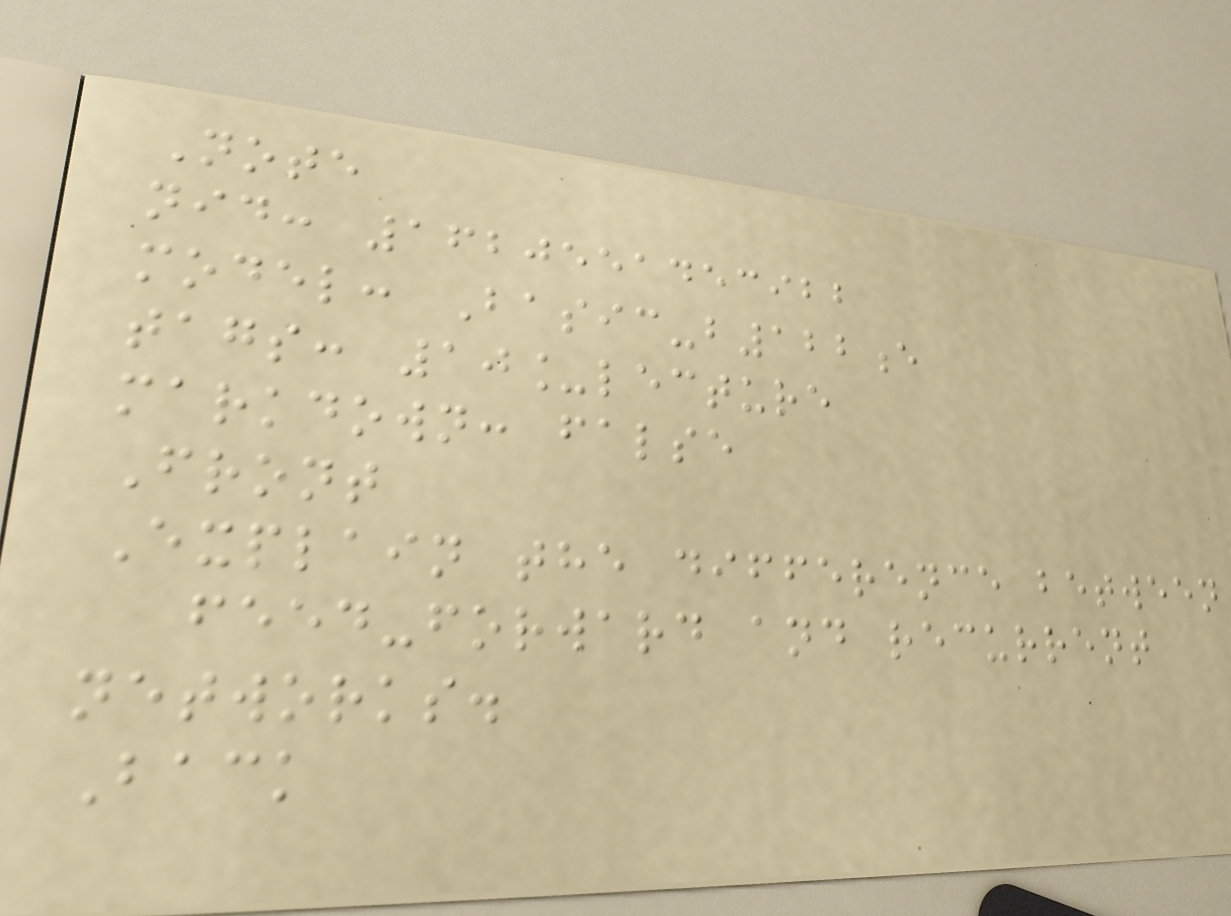Note
nid: 1620551453922
model: Basic-b122e
tags: 10_lecture
markdown: false
Front
Explain the difference between
feed-forward and recurrent
networks.
Back
